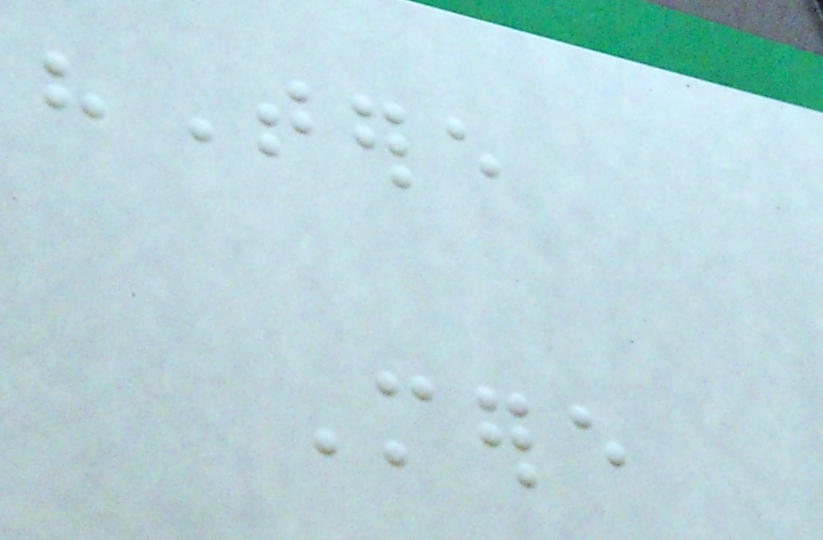"Tere
Mere
